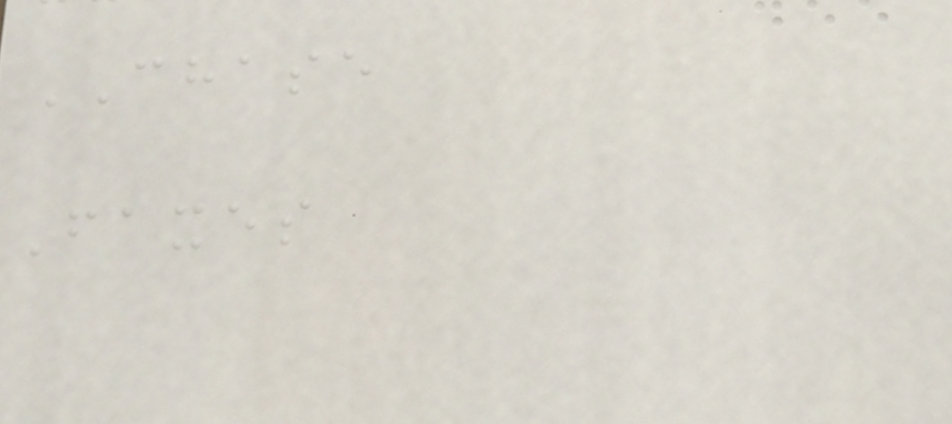CHASE
Faxes
